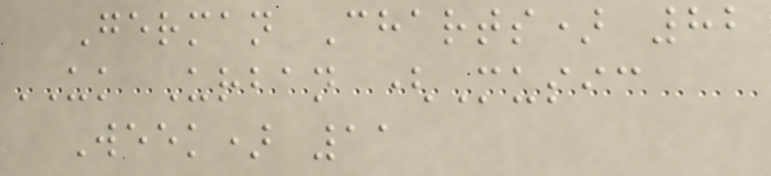German Charts) 82
UK Urban (Music
Week) 11
